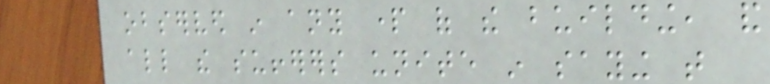observed in any part of the building, and
all the sufferers unite in saying that
